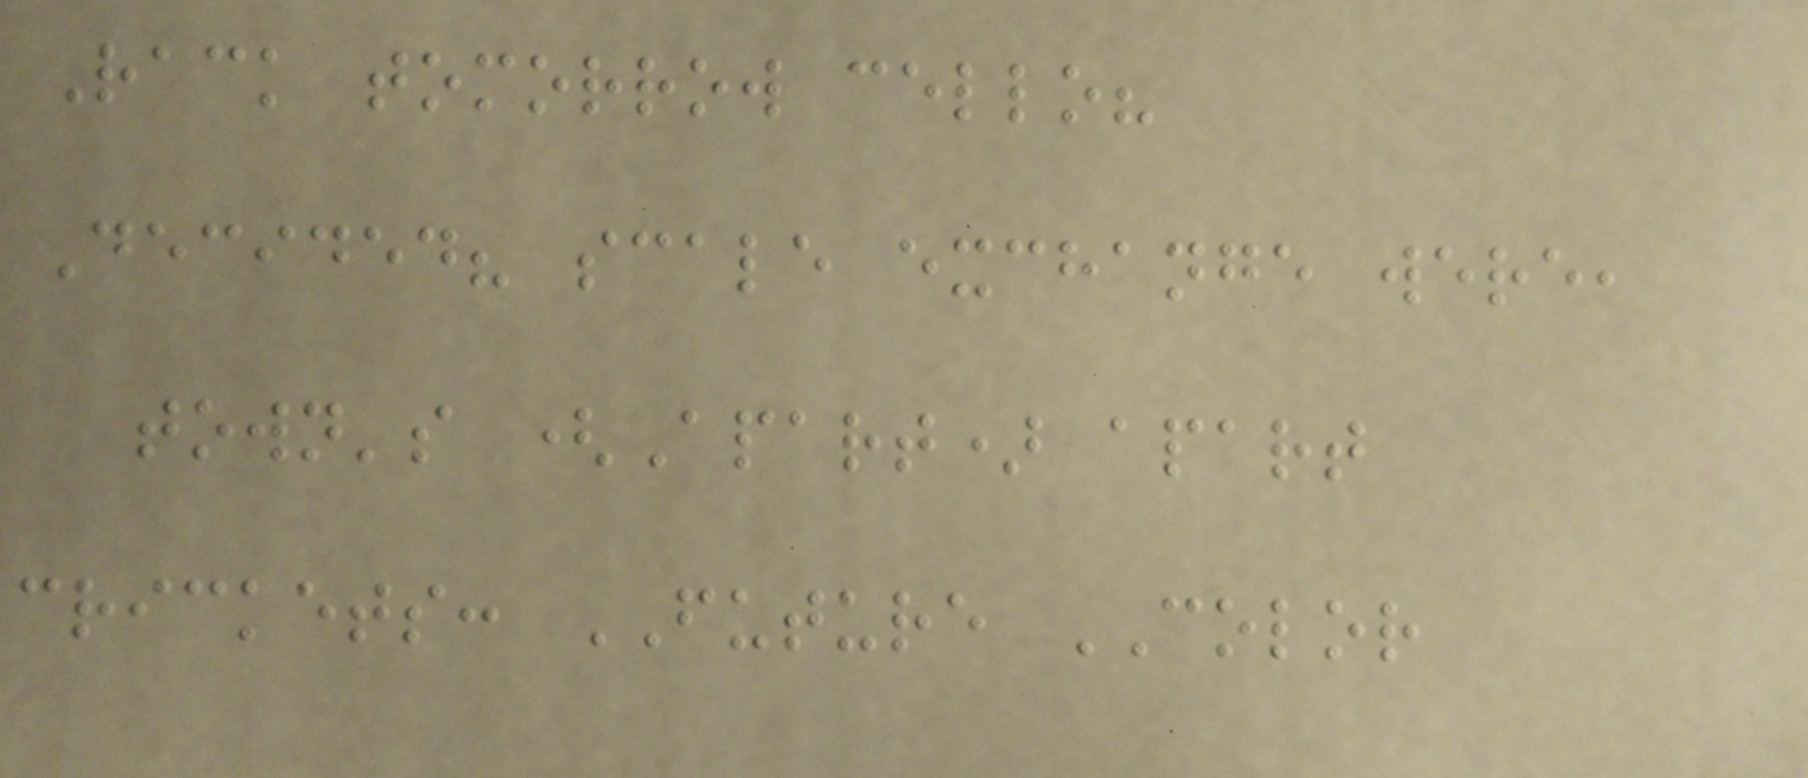Rack tomorrow cello?
Decided? scale exchange were,
town's (Apart) apart
crickets: FUTURE COLOR
